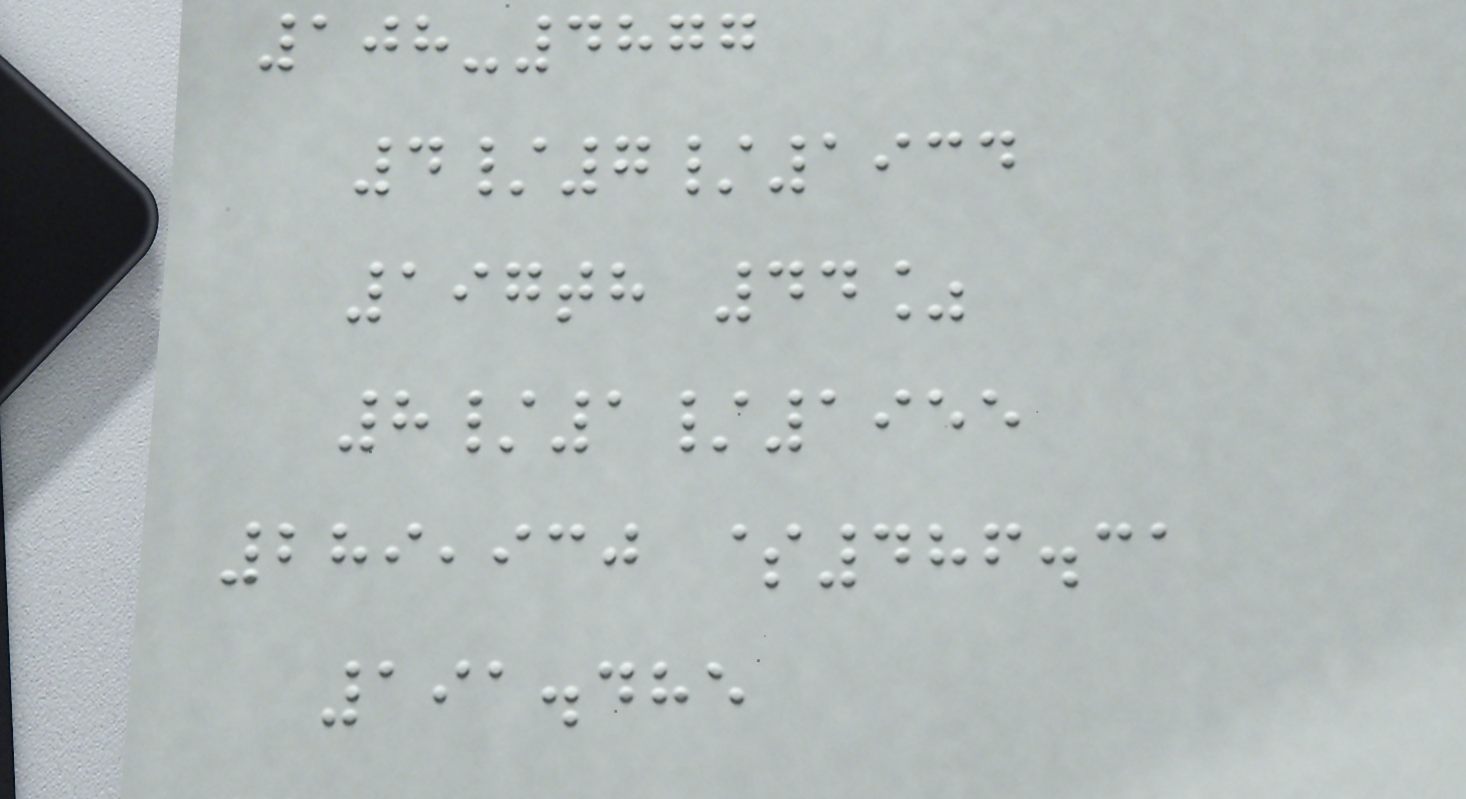108-4877
4/7/1934
197th 44%
8/1/1955
289,930 $486.31
191.485
